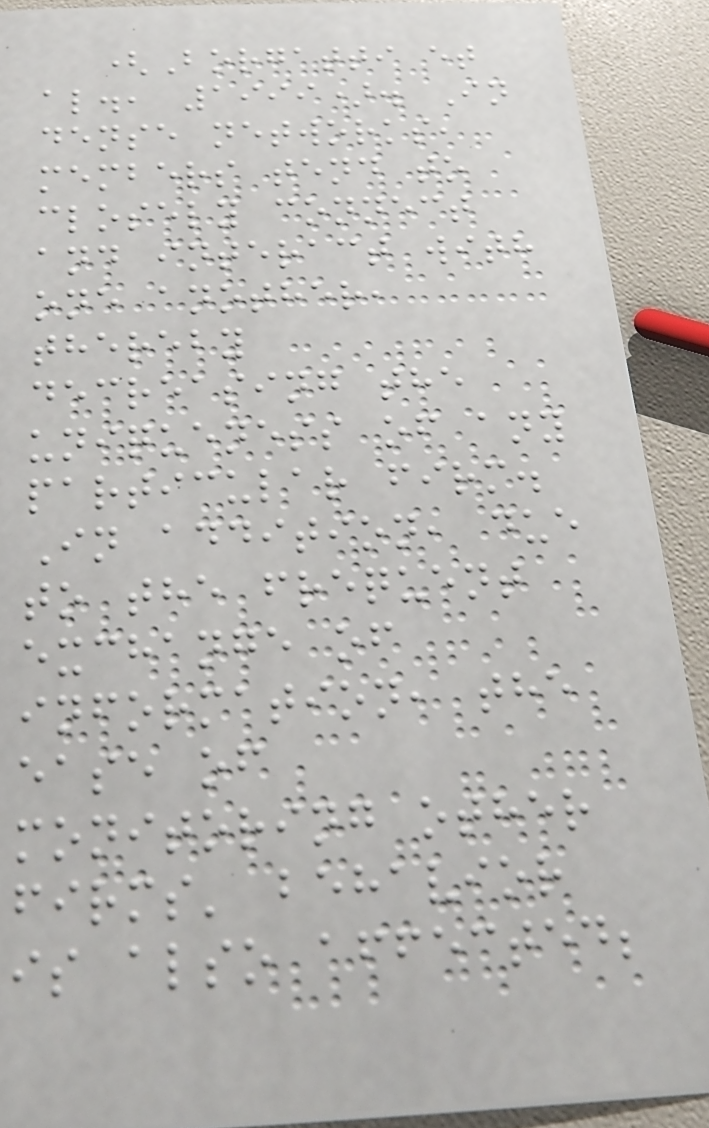(Borgatti et
al., 1999). In
dense networks,
members tend to
closely connect
and interact with
one another,
thereby
decreasing the
uniqueness of any
particular firm.
In addition, due
to the frequent
exchange of
information, the
ease of
monitoring other
firms' behavior
is also affected;
